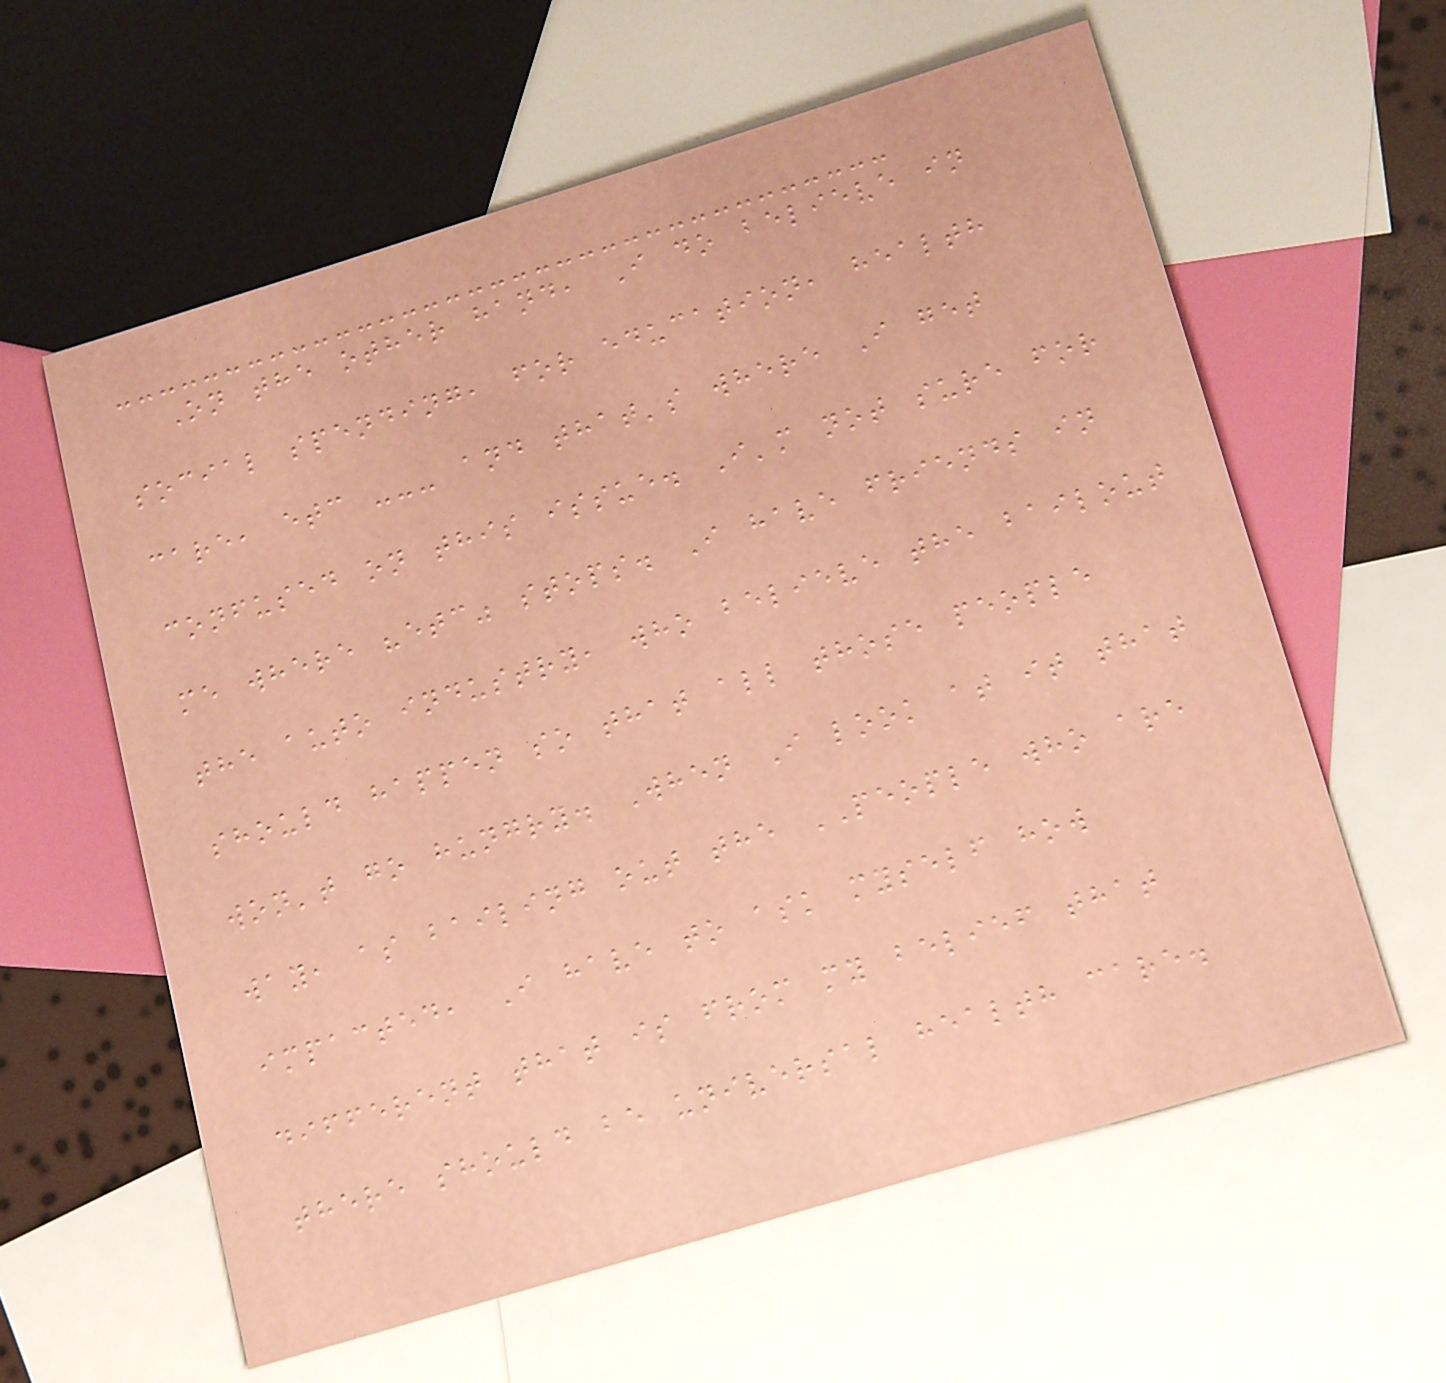On the other hand, I do believe in
social spending, for education, health
care, etc --- and that's where I get
confused on this issue. I'm not sure for
me where "etc" stops. I have friends in
the auto industry, who believe the bailout
should happen so that all those people
won't go hungry. When I look at it that
way, as bailing out the PEOPLE who are
impacted, I have to ask myself how
different that is from my belief that
there should be universal health care.
